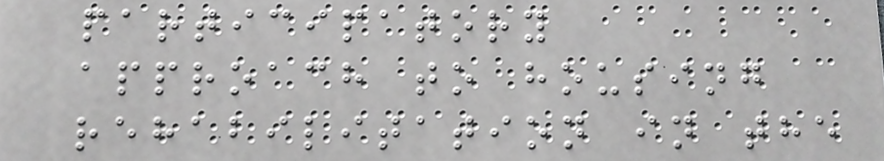participatory
approach to housing
rehabilitation in the
